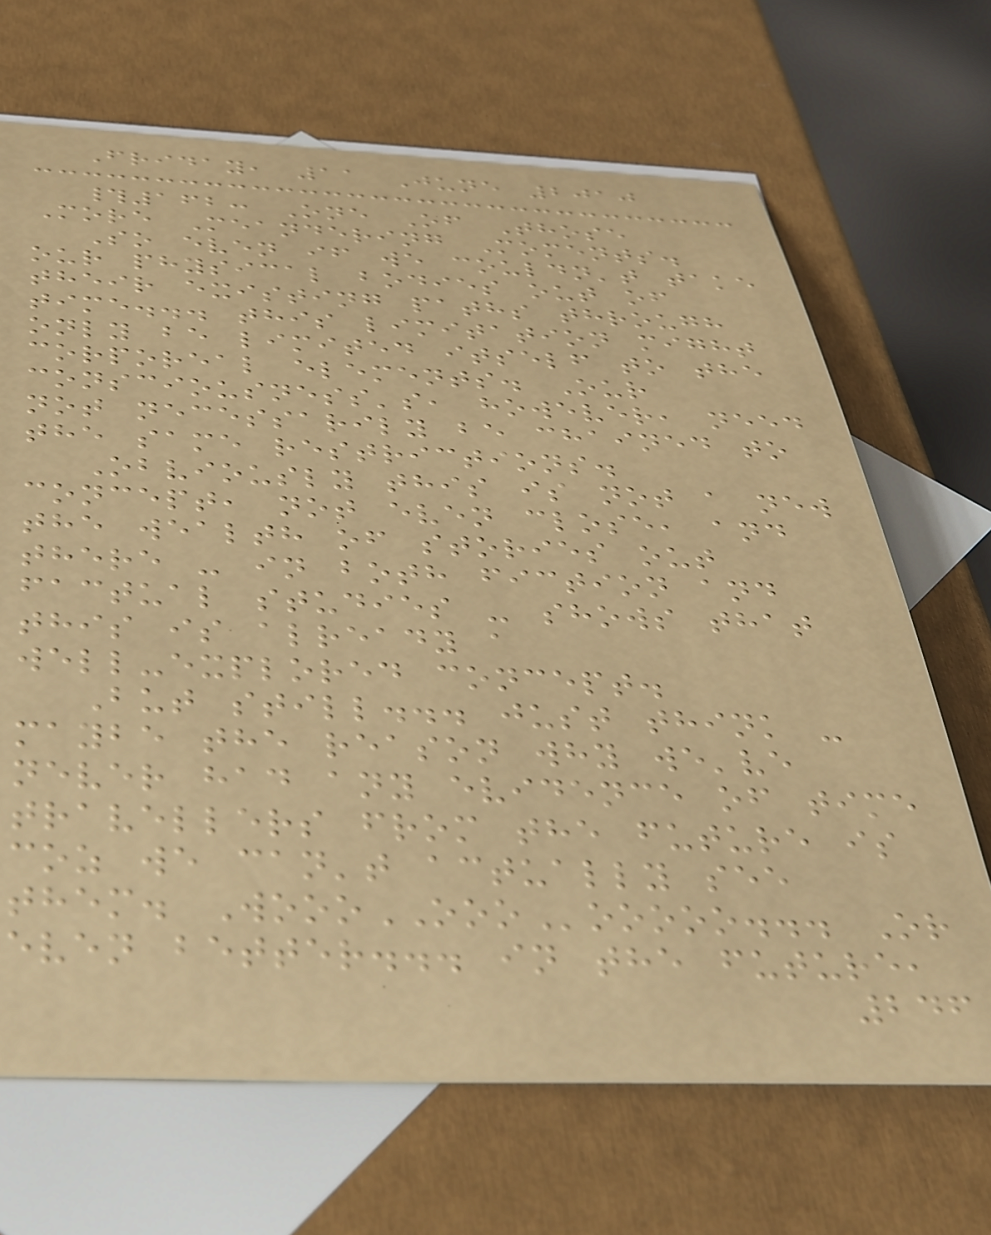Friday, 11 June 2010
#162: One Of Those
More Meandering Moments.
So even if we couldn't take
our physical bodies out of
their existing paths through
time... this limitation might
only be limited itself to the
corporeal elements. Our
consciousness's, however, need
not necessarily be chained to
the same restrictions.
Obviously this is not a new
concept, not even close, and
the wealth of stories out
there - in both fiction and
factual studies - shows that
this is already a
well-explored concept.
But still... just think -
maybe the reason why we've
never had any evidence of time
travellers from the future is
coz we can't actually see
them. WoooOOOooooo... Or
even better... in the future,
246
